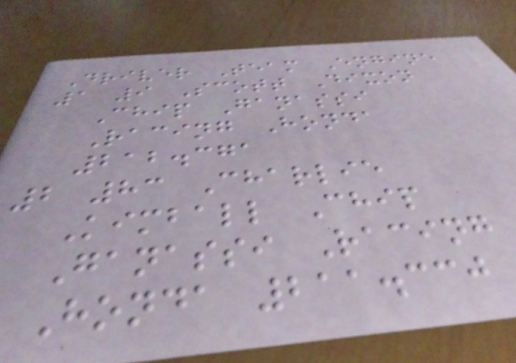Driver Team Engine
1 9 Scott Dixon
Chip Ganassi
Racing Honda
212.371
2 83 Charlie
Kimball Chip
Ganassi Racing
Honda 211.330
